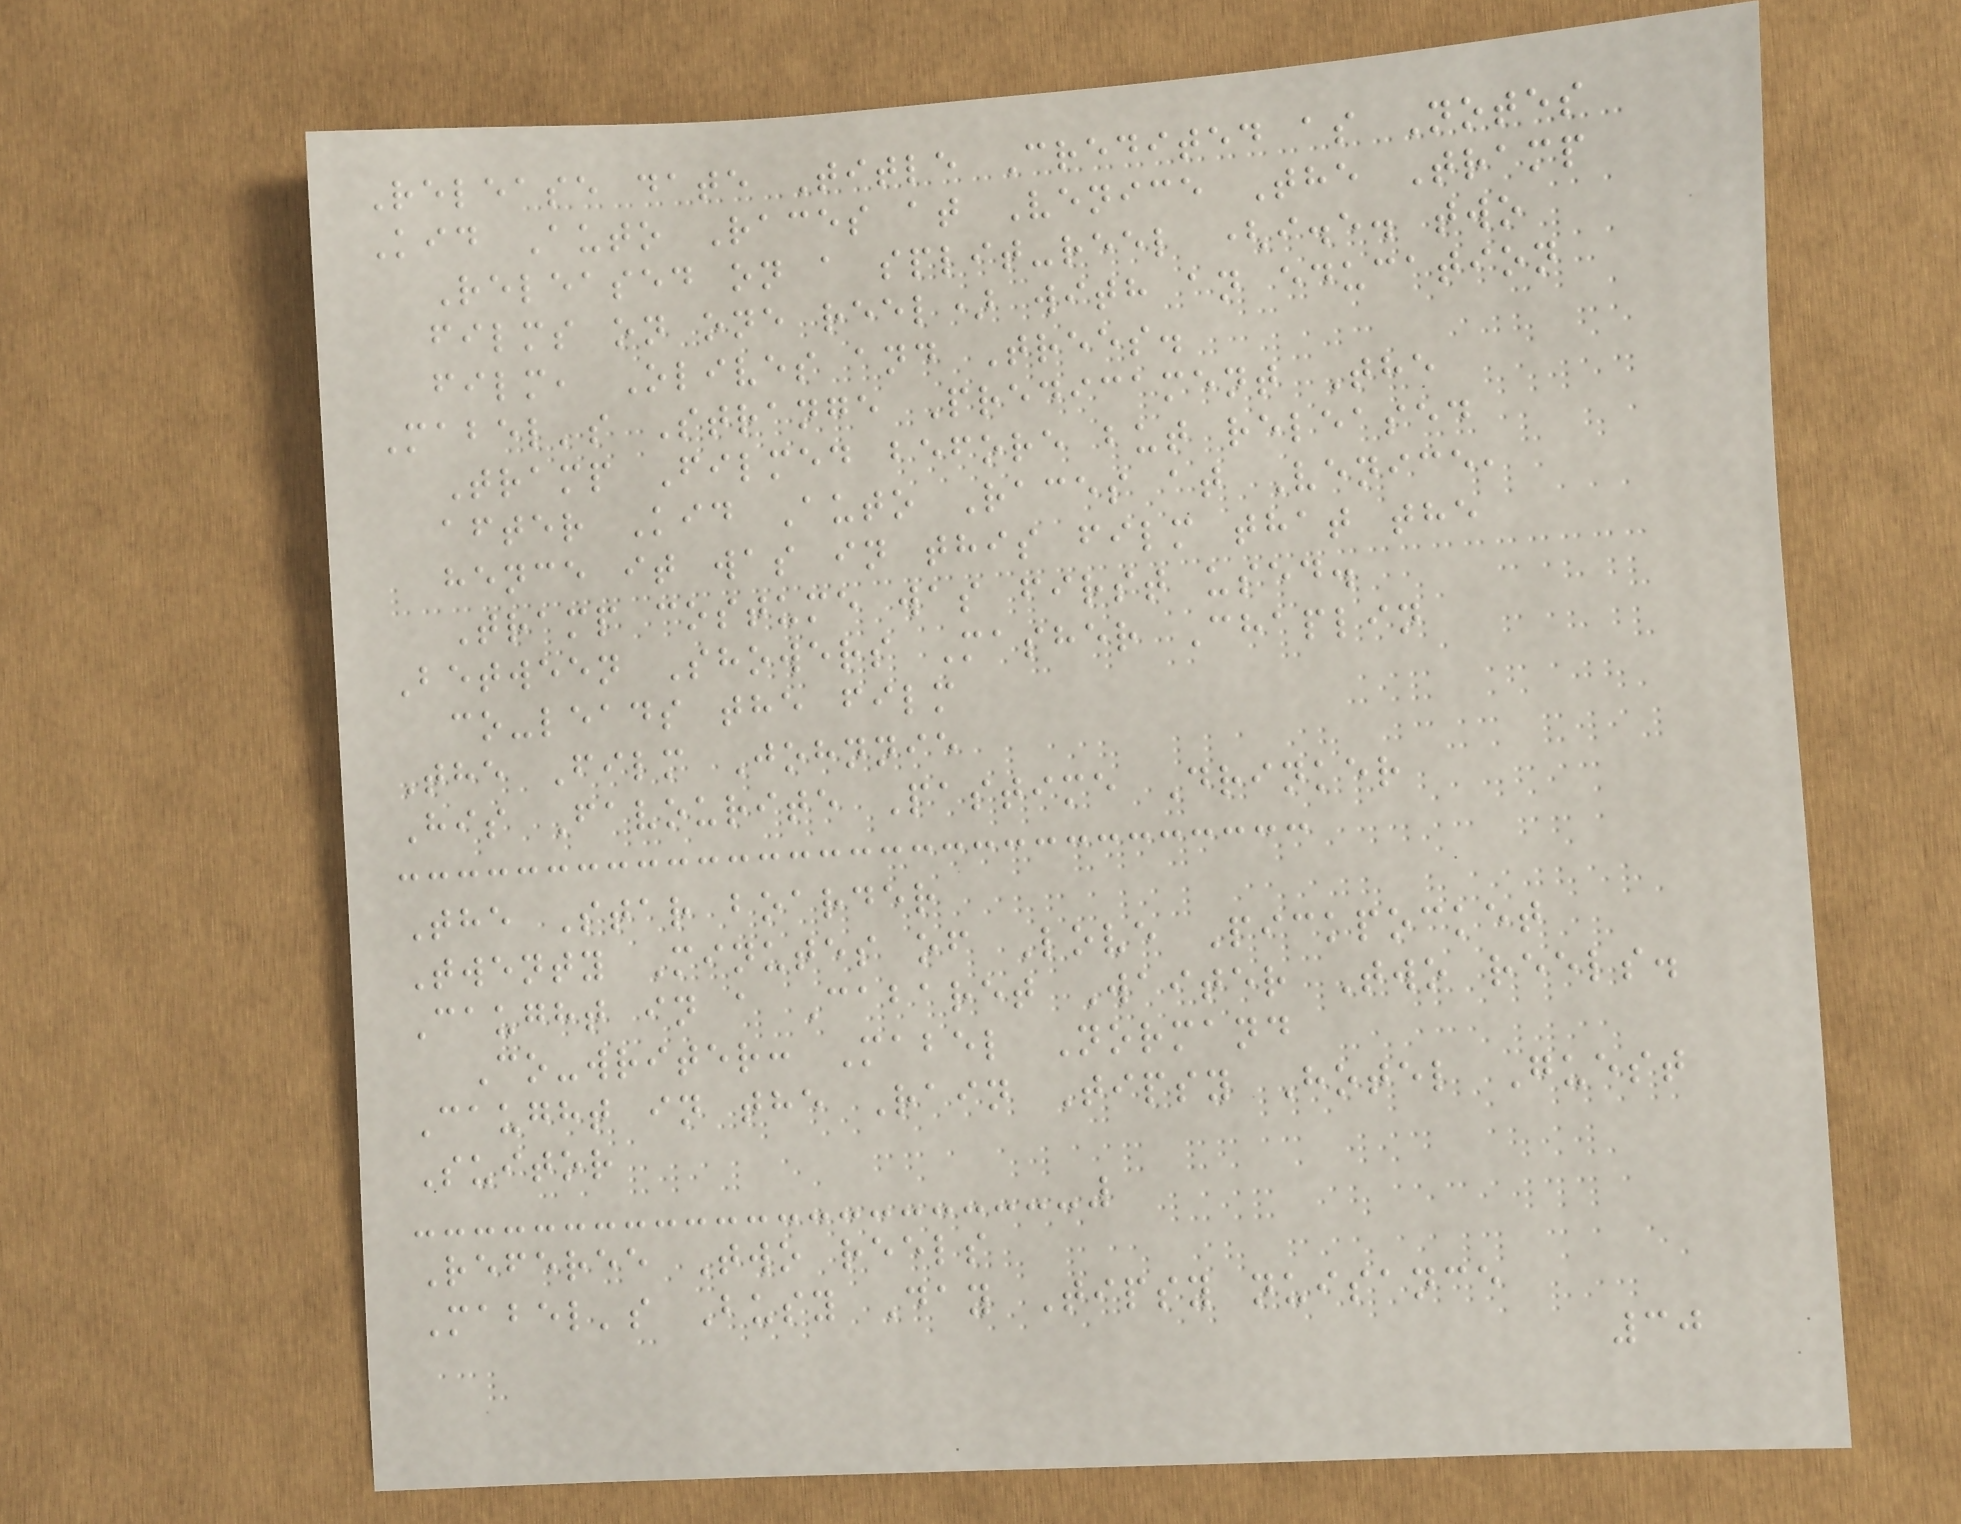Release date Title Credited as Notes
Kid Auto Races at Venice The Tramp
Released on a split-reel (i.e. two
films on one reel) with an education
film, Olives and Trees.
Mabel's Strange Predicament The
Tramp Filmed before but released
after Kid Auto Races at Venice,
hence it was in this film that the
Tramp costume was first used.
Between Showers Masher Chaplin
co-leads the film
The Film Johnnie
His Favourite Pastime Drinker
The Star boarder
Twenty Minutes of Love Pickpocket
Caught in a Cabaret Waiter Two reels.
Co-writer: Mabel Normand
Caught in the Rain Tipsy Hotel Guest
Suitor
Referee Two reels
Mabel's Busy Day Tipsy nuisance
30
